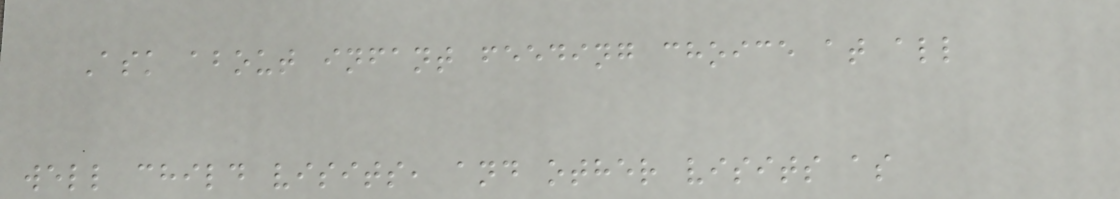Ask about infant feeding choice at all
well child visits, and other visits as
